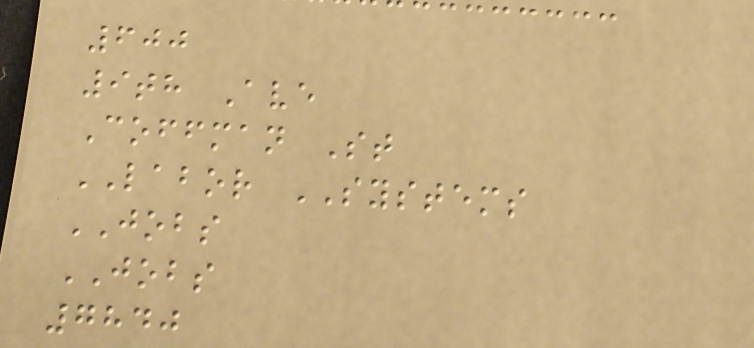600
9th Ave
Coffman St
LABOR SYSTEMS
JOBS
JOBS
7840
